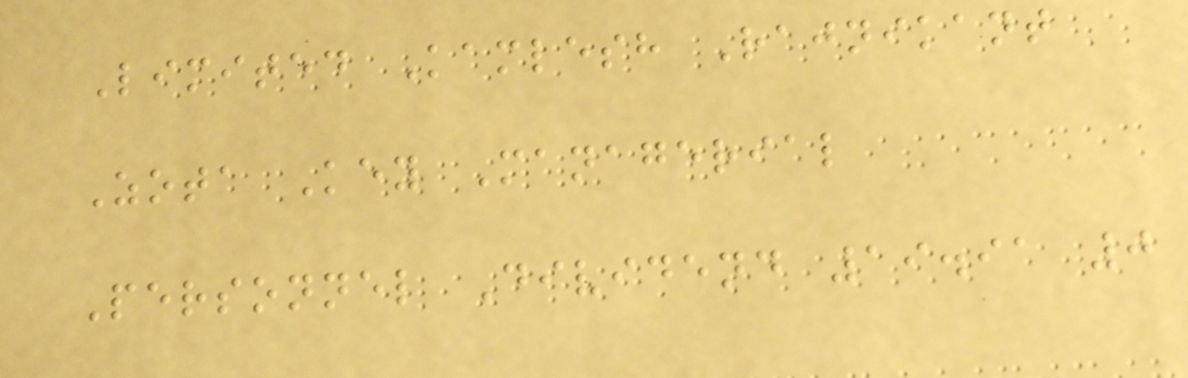Limited Kamlesh Rajnikant
Zota Key Managerial
Personnel Dividend 19.91 0
